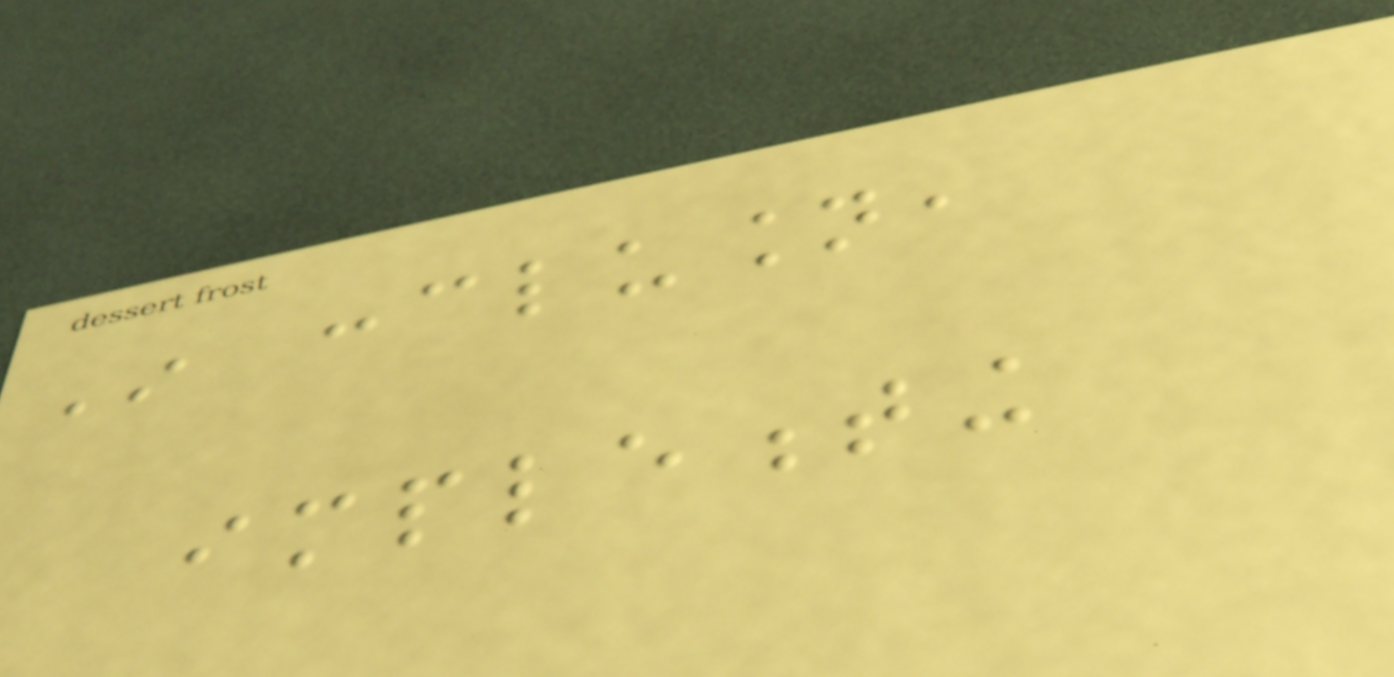In conclusion,
implementing
